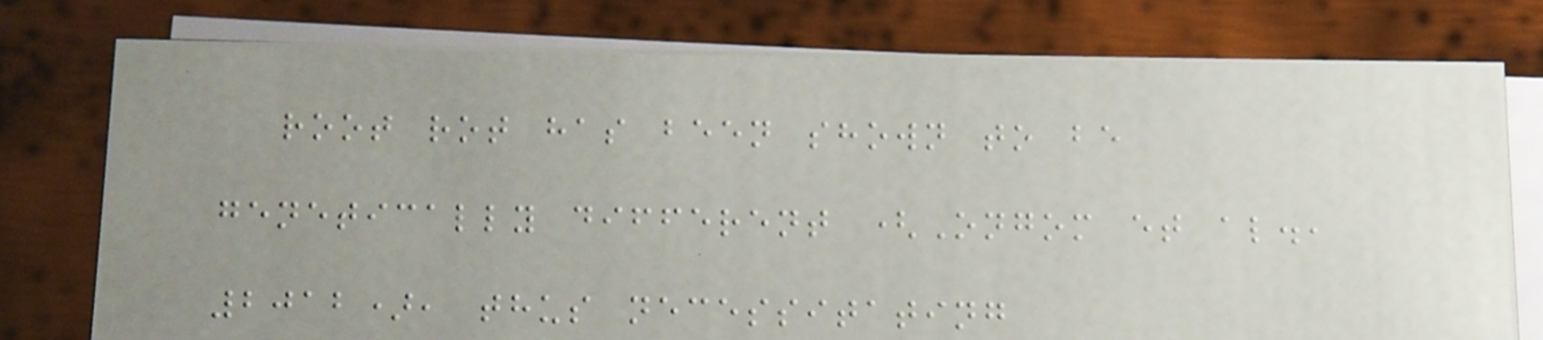root rot has been shown to be
genetically different (Ongom et al.,
2012), thus necessitating
